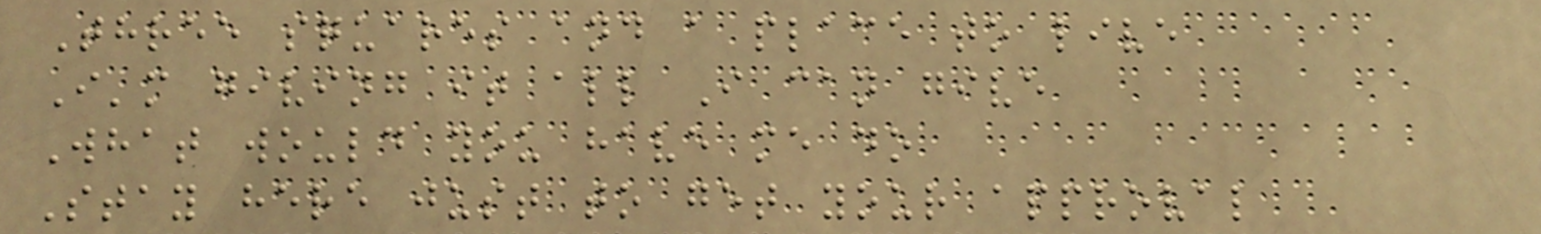Three squares and a place to live
I'm giving it all I can give
What would you have me do
Stay here just to get your approval
